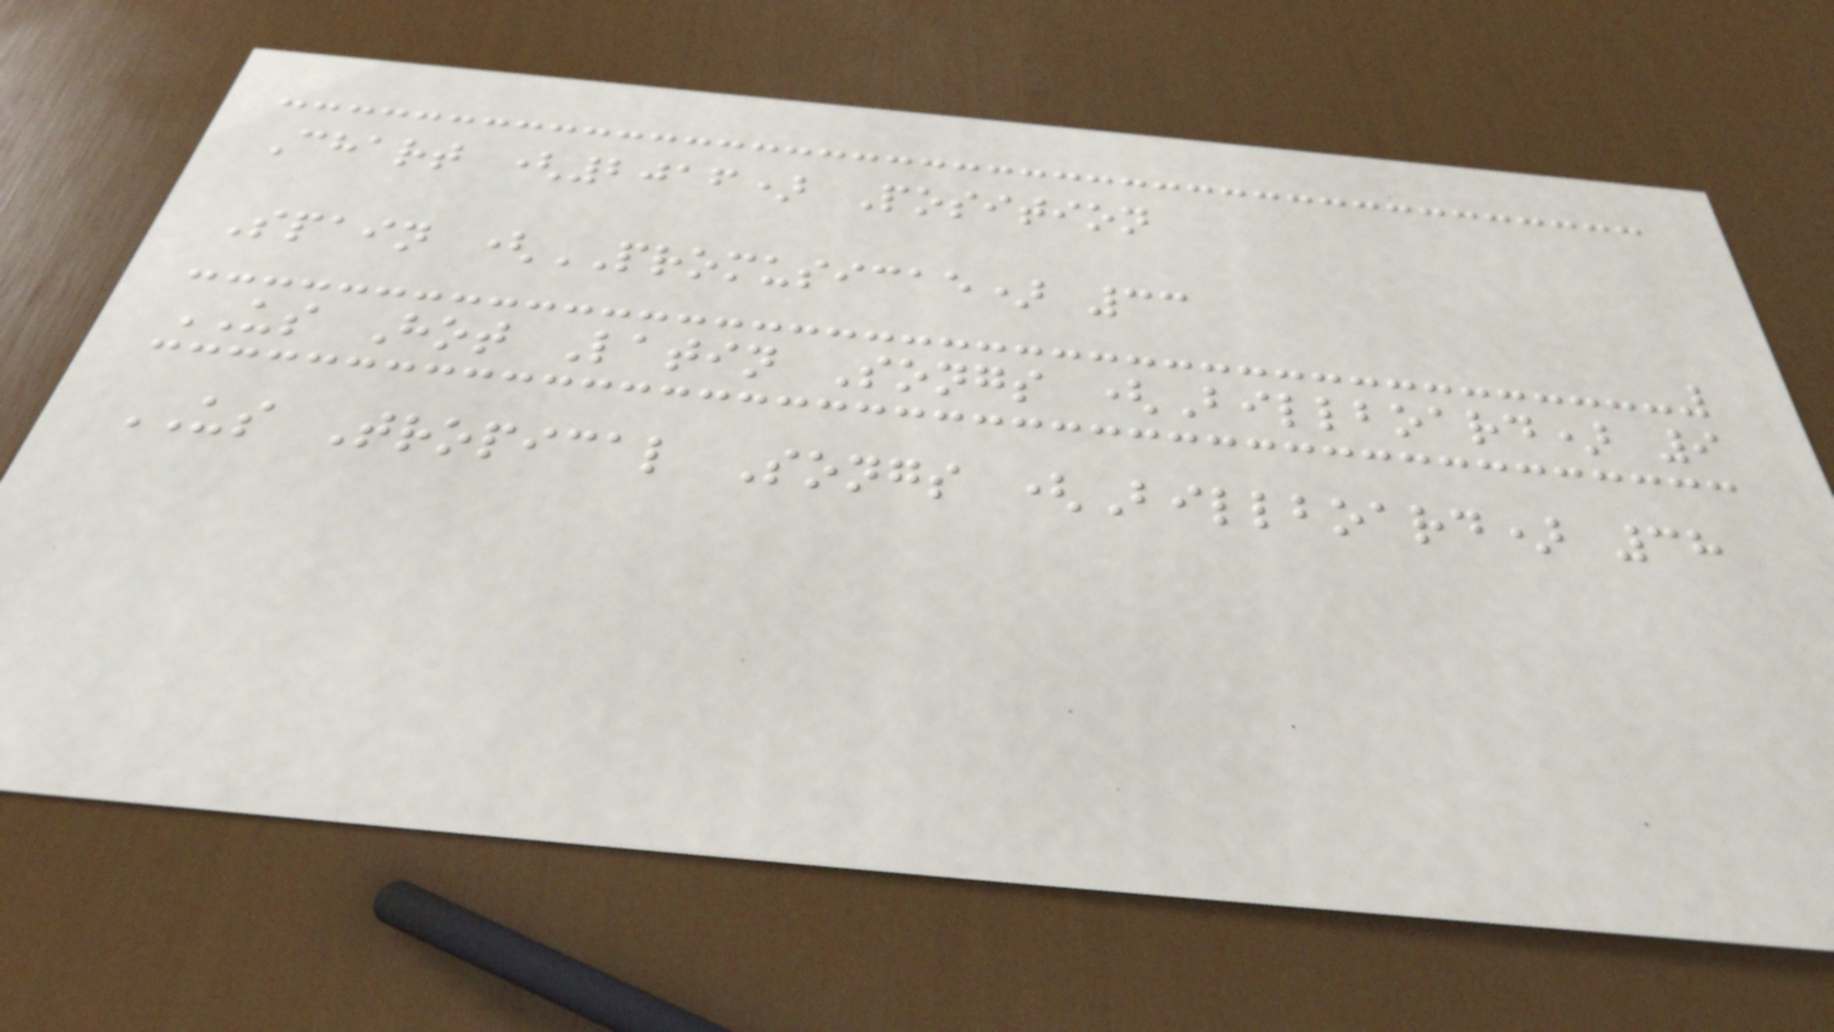Chart (2016) Position
Spain (PROMUSICAE) 33
US Hot Latin Songs (Billboard) 9
US Tropical Songs (Billboard) 38
